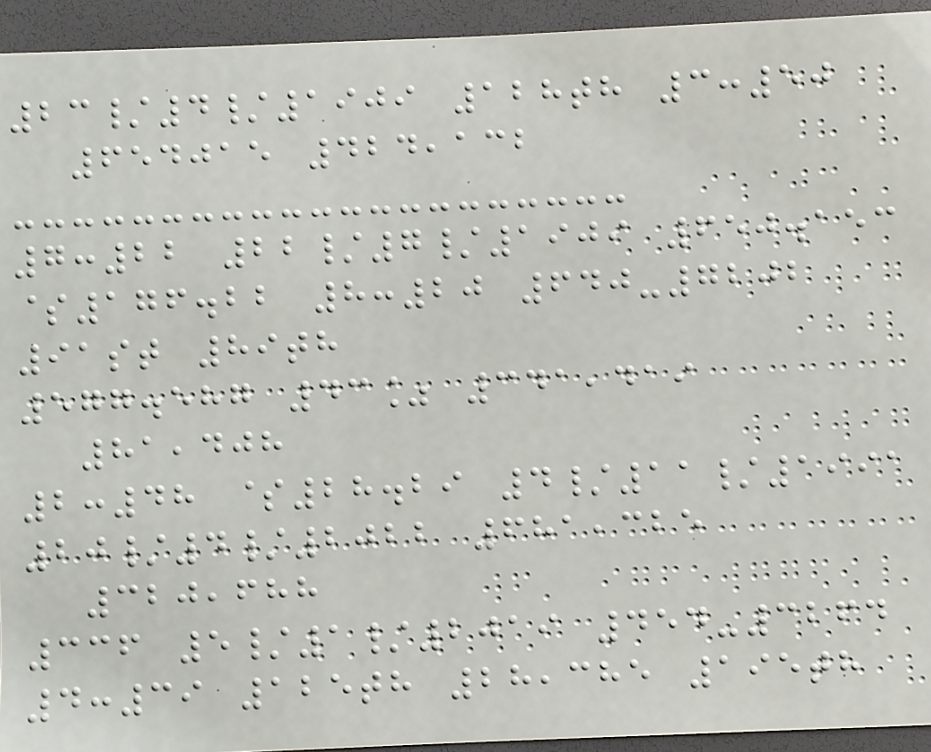23/4/1909 128th 3:50
654015 424,132
7:22 22/7/1909 650.153
$176.22 8:20 640-7202
91st 89th
577.587 43% 341,419
81,408
2:48 $28.29 4/11/1991
20/4/2022 681,325
320,688
336 5/1/2019 454-3264
4:39 125th 28,385 195th
